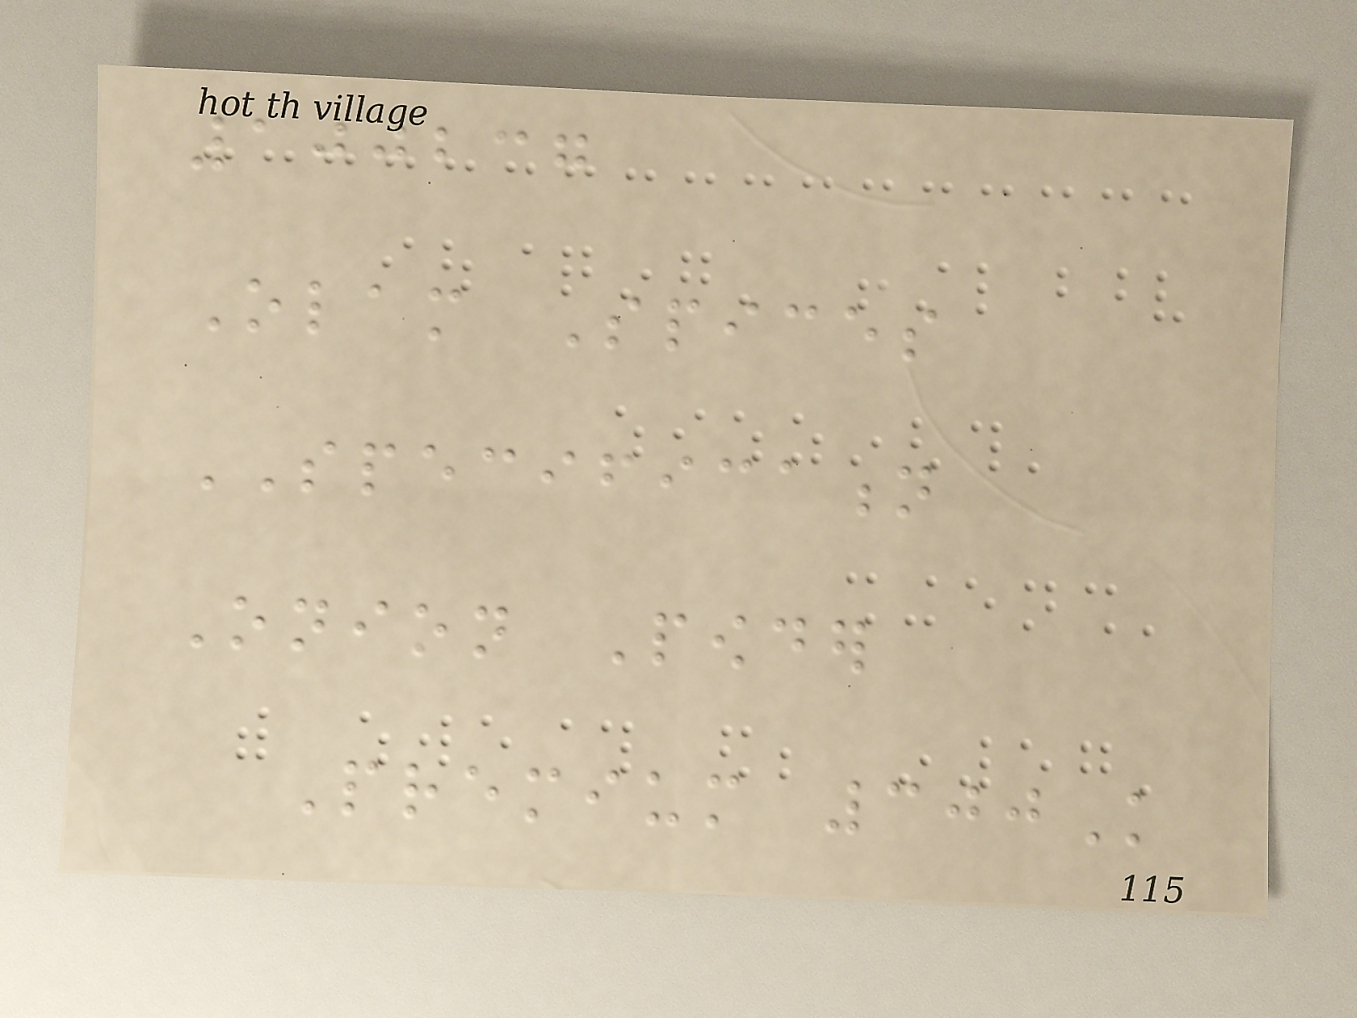100237
Olam Spices
SPECIFICATION
Onion Powder
Premium 300K
